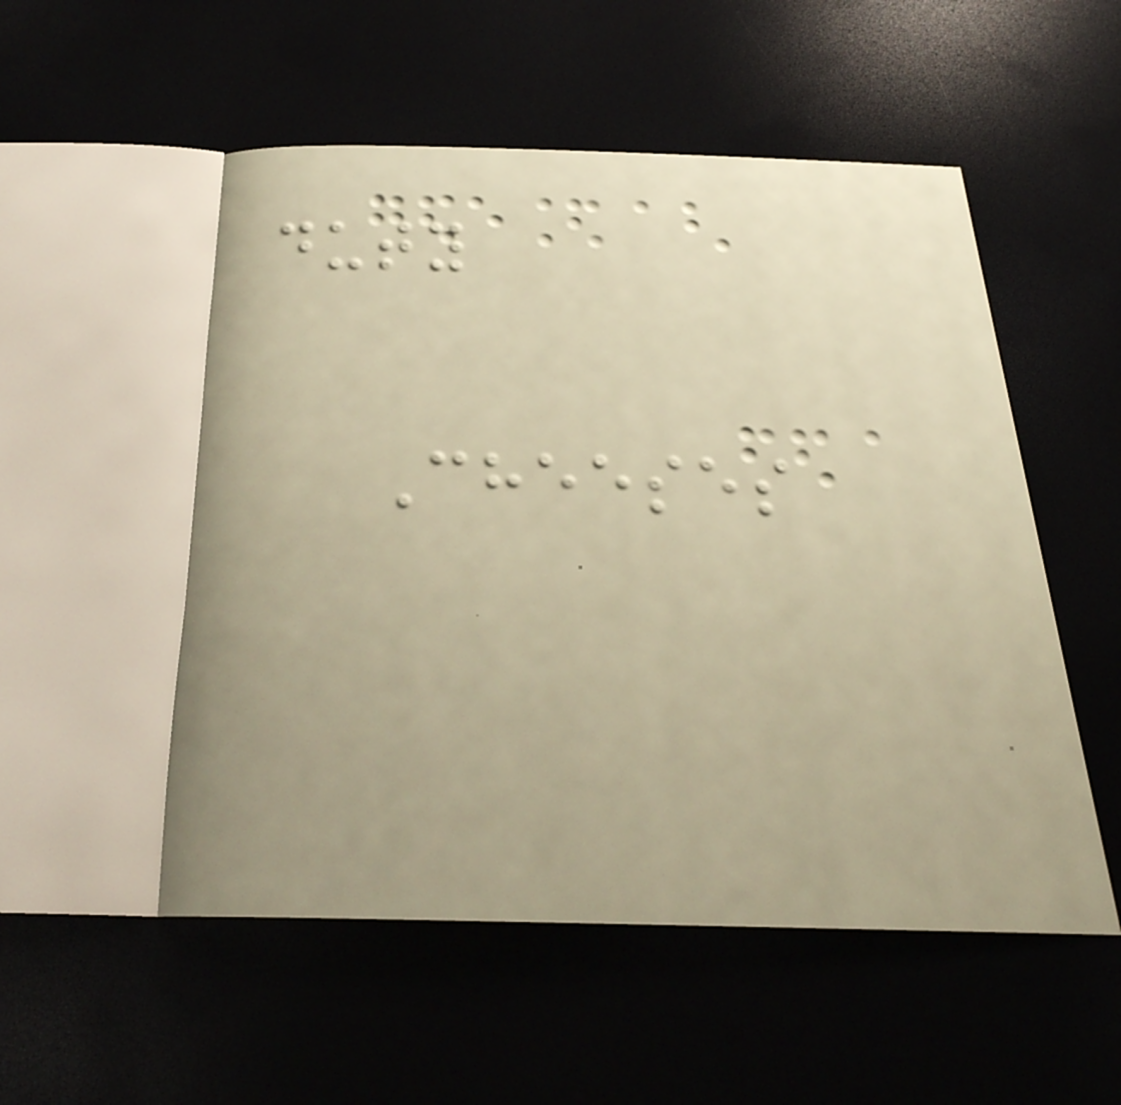duty
Cheeses
